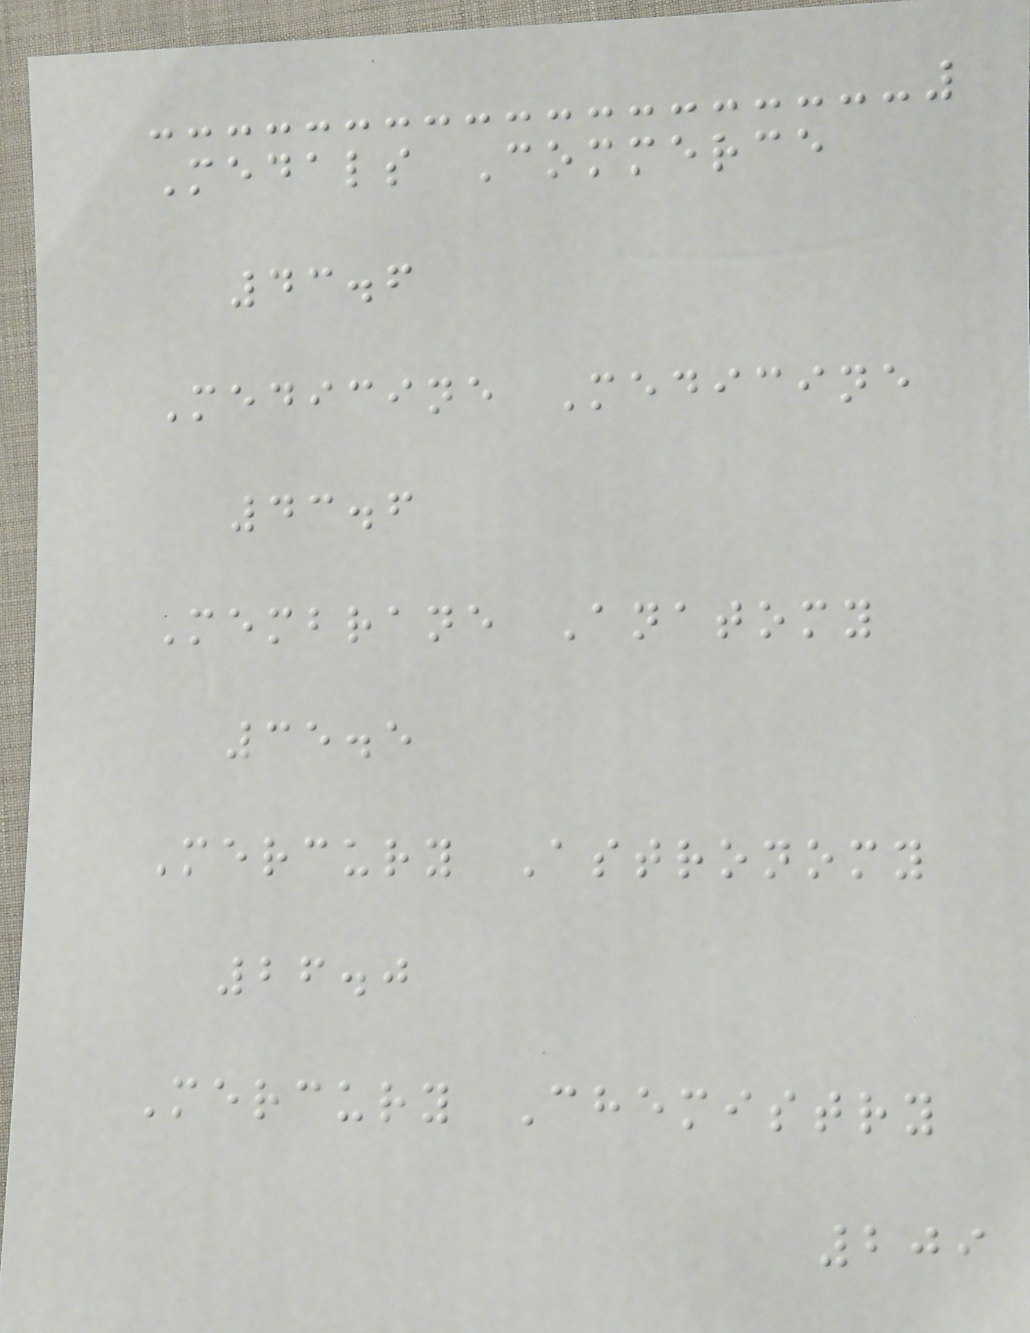Medals Commerce
43.6
Medicine Medicine
43.6
Membrane Anatomy
35.5
Mercury Astronomy
26.0
Mercury Chemistry
209
